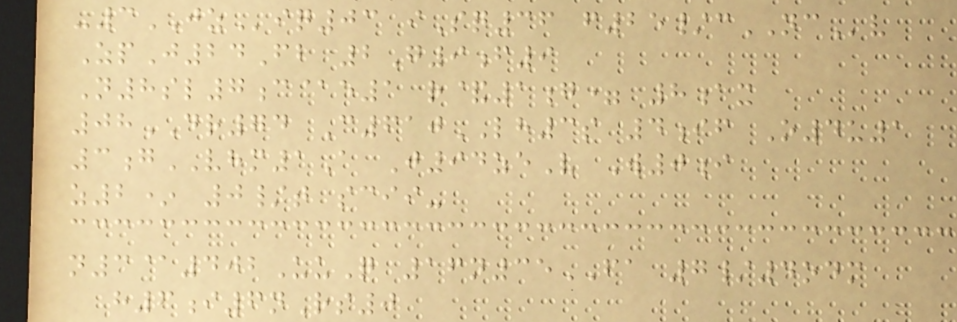-3JZiq03 iSq36 f25/cNCv
ZpJ24Fb 2G9f9
N8sl7c@e1 r&1g= 8ax
08DR74 C610LH3s 4if O4u1
3gVHM1A J94zeV W0i
z2* 0/t scii-
n3@402UuQ 16n35FA 7/4odm
h6i6nRs0
